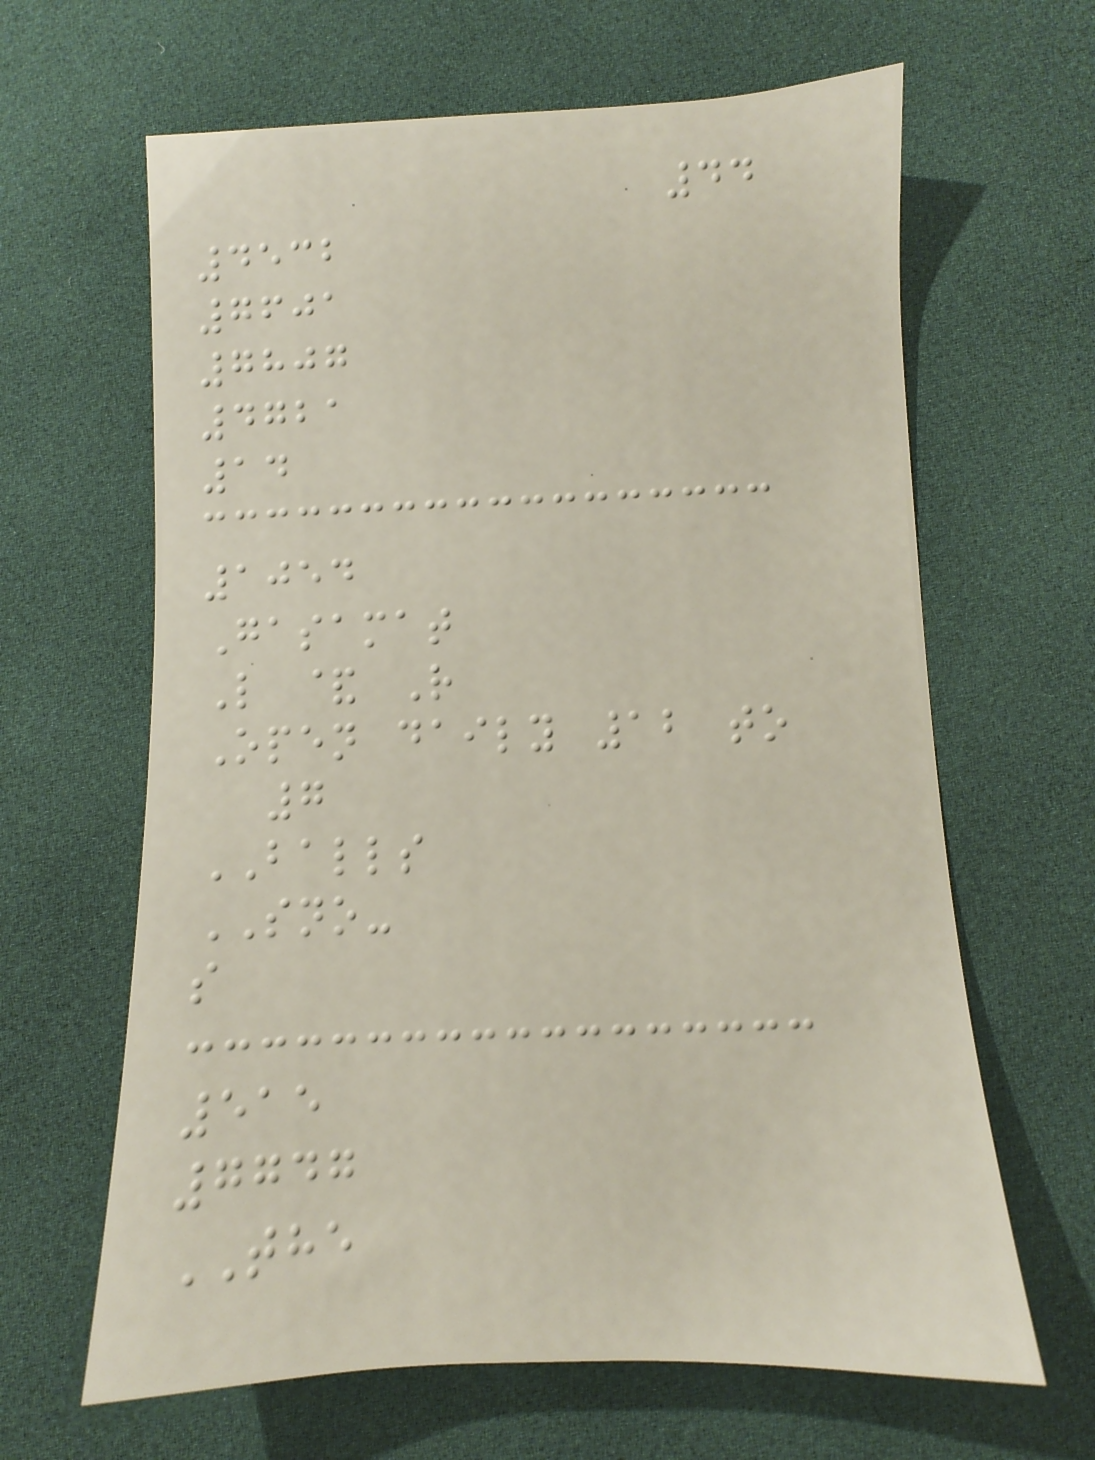44
4532
7601
7807
4721
14
1054
Gasamat
L & R
Open daily 12 to
7
BALLS
SNO-
s
515
7747
THE
